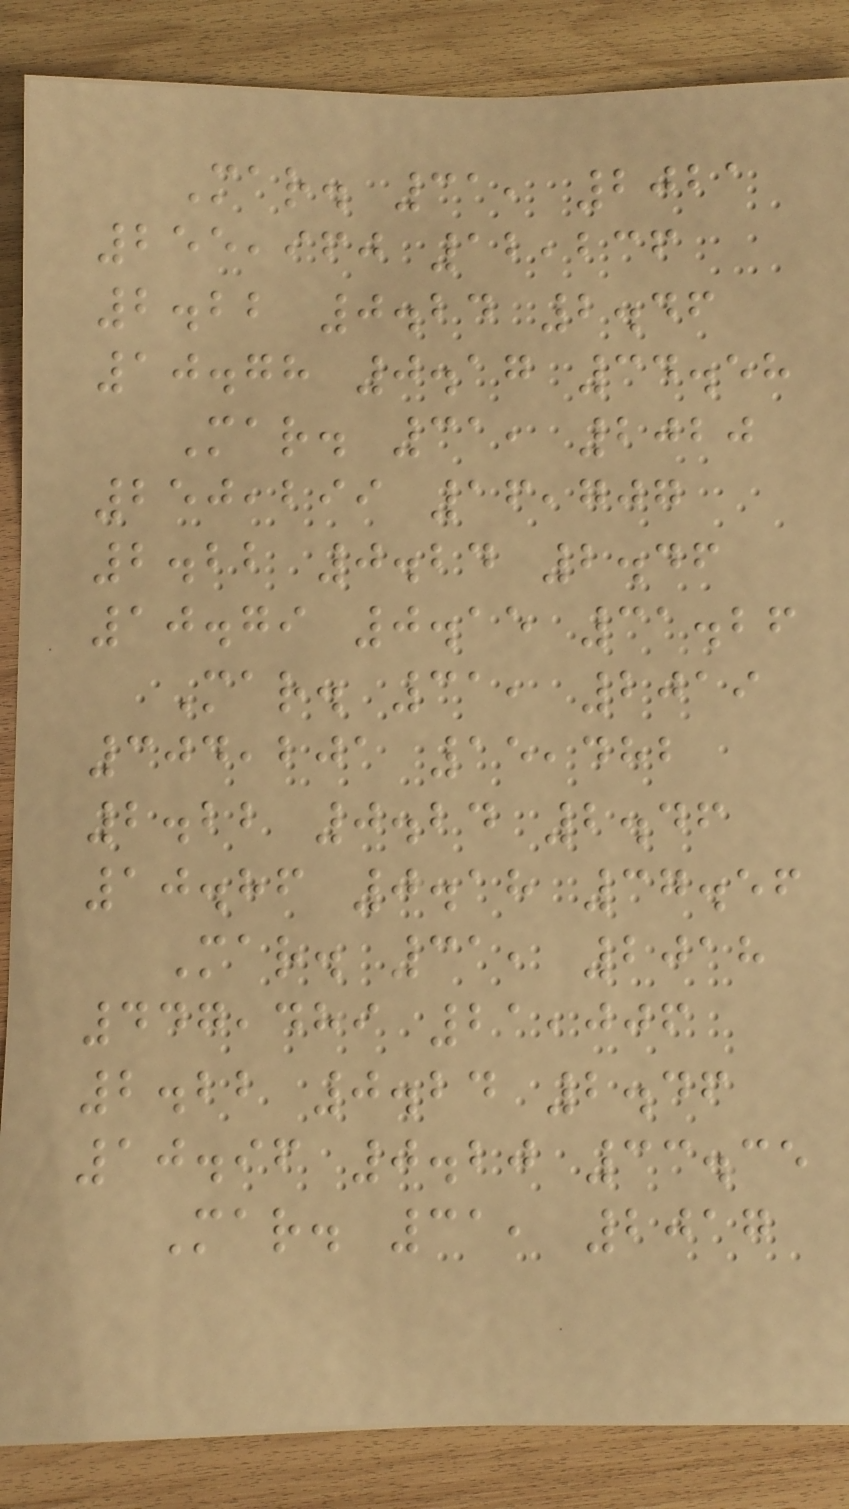Mar. 31, 2021
255,960 12,236
2.22 0.24 2.46
10.78 0.17 34.58
Mar. 31, 2020
250,299 16,707
2.22 0.24 2.46
10.79 0.15 31.26
Mar. 31, 2019
304,201 15,482
2.22 0.24 2.46
10.86 0.18 37.56
Mar. 31, 2018
447,489 21,006
2.22 0.24 2.46
10.96 0.20 33.35
Mar. 31, 2017
